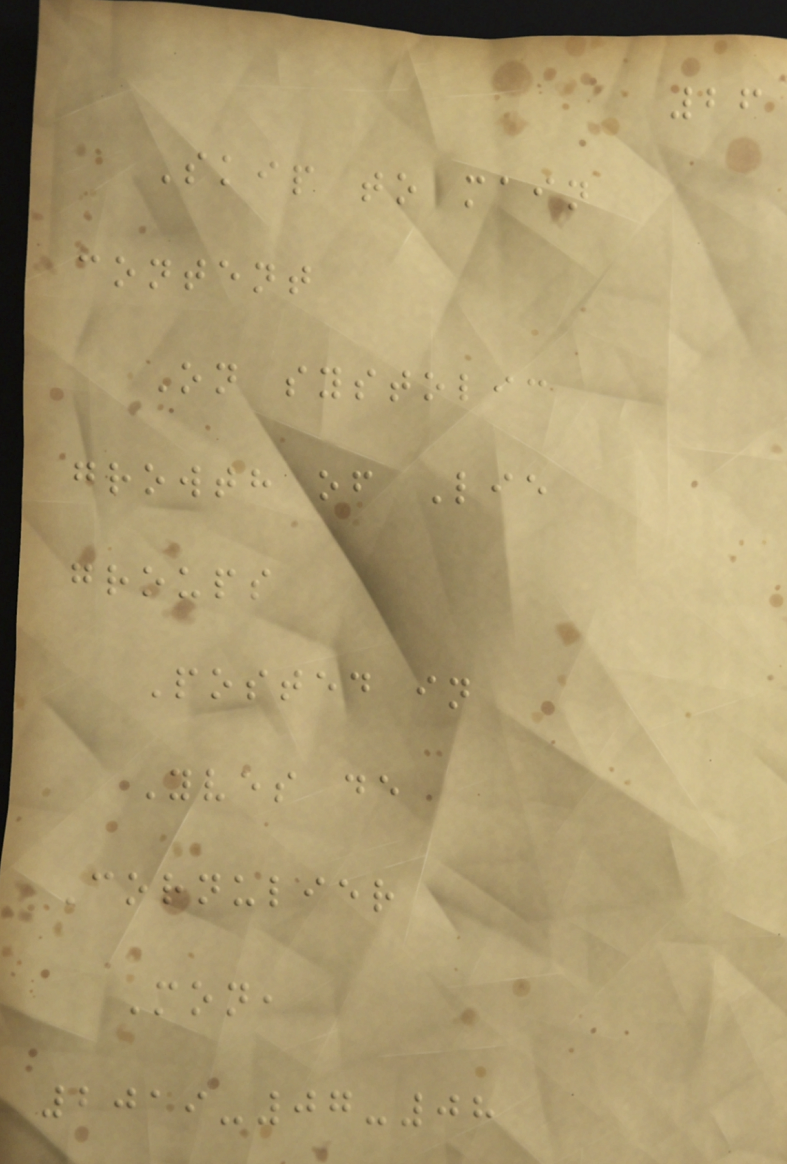26
Skip to main
content
On systolic
growth of Lie
groups
Posted in
Yves de
Cornulier
Mon,
2019-07-08
